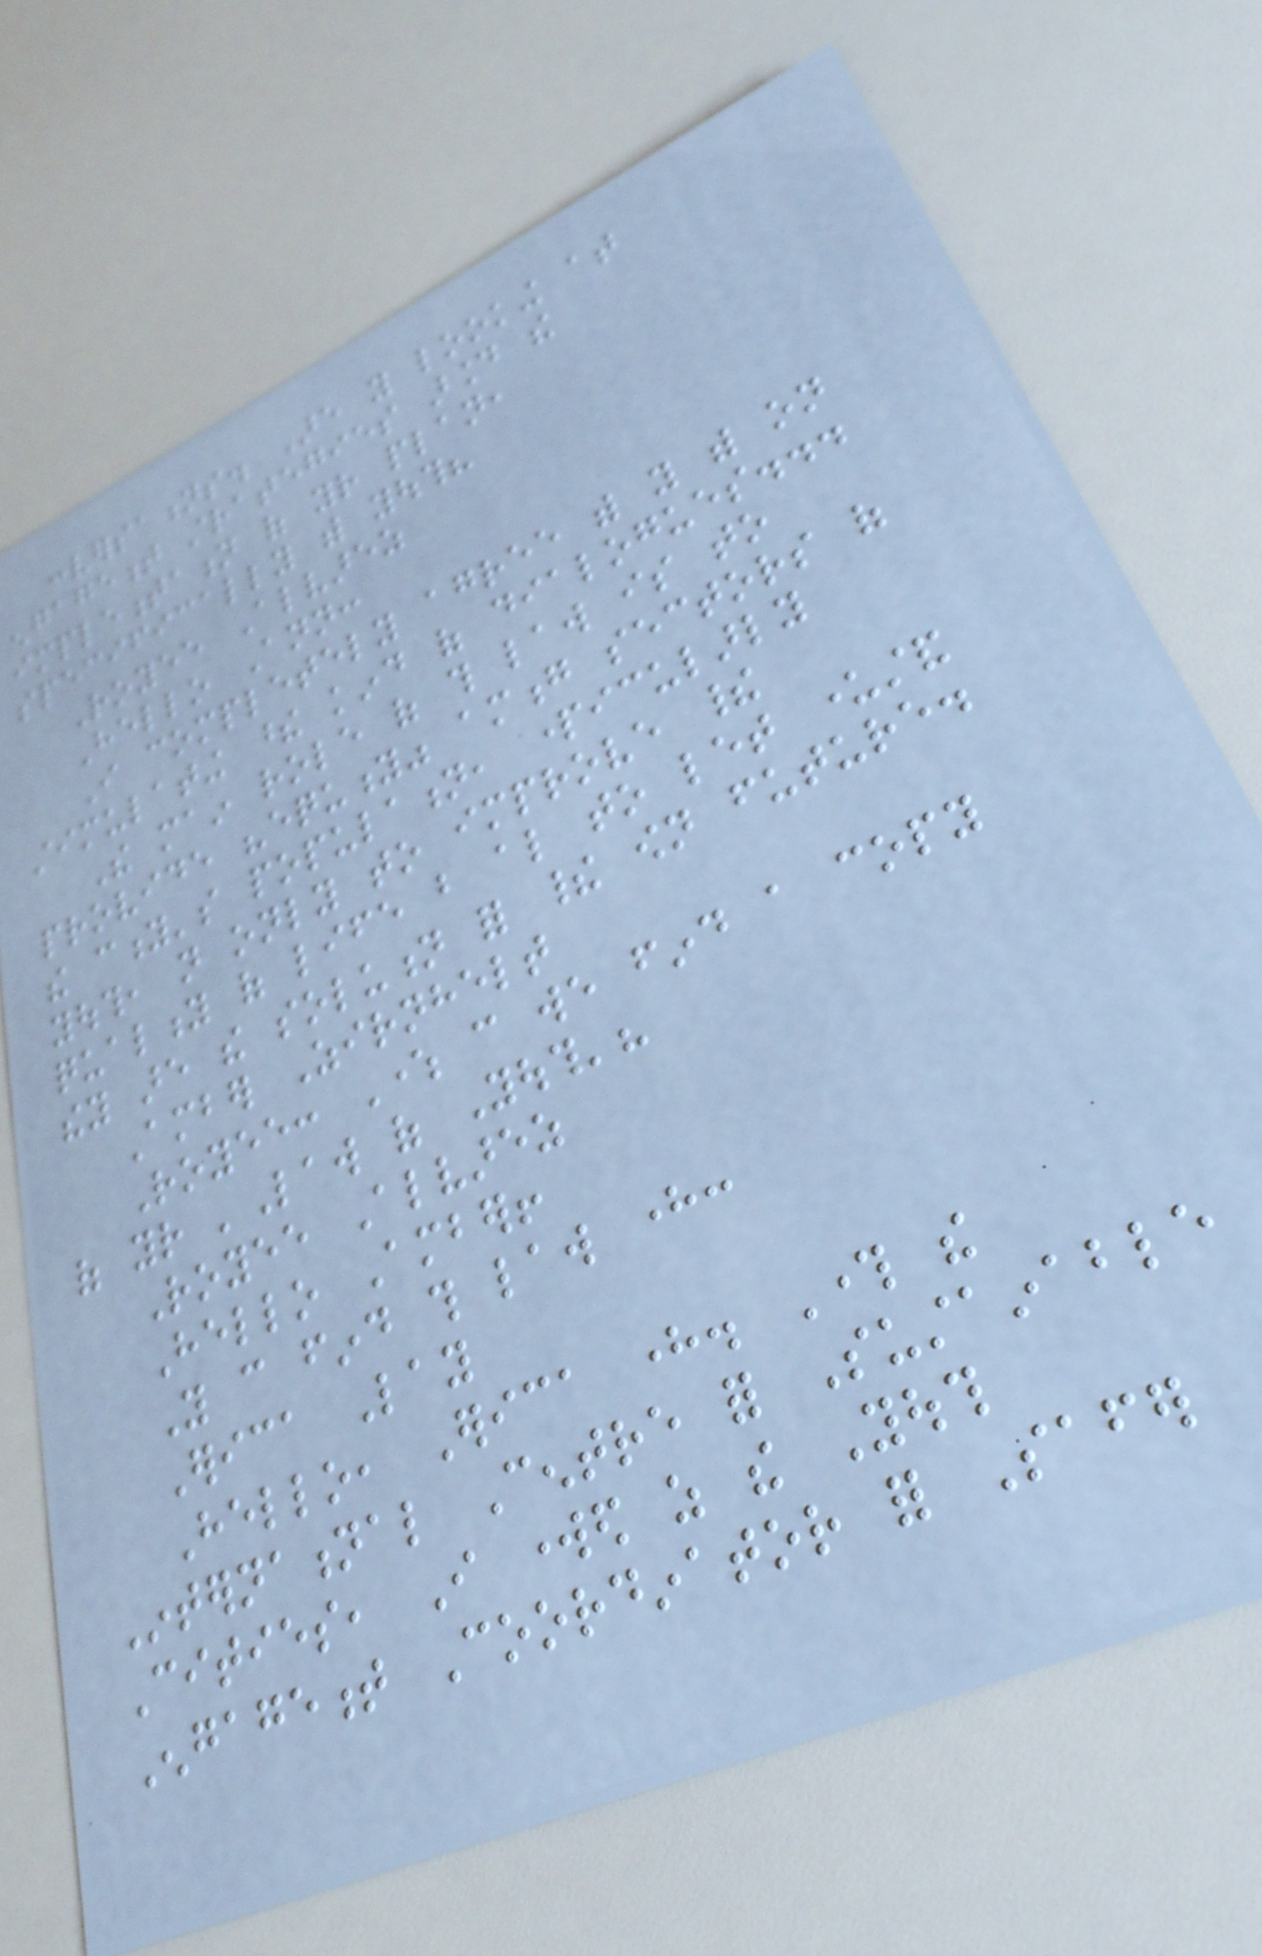conversations. Are you looking at
engagement strategies around the
implementation of your plan,
specifically with youth?
Royee Alvarez
Hello Ann:
I completely agree with you with on
stimulating these kind of dialogues...
The main role of this law is to
provide "equity" among sectors of
the city's population, particularly
youth, not only to improve their
quality of life but also to let understand
they are the solution for their own future.
Amber Zirnhelt
Royee: Where can we find a copy
of your 'Law of Youth'?
Royee Alvarez
Hello Amber!
You can find this law here:
Erica Lay
Hello, Erica here. Through the
International Centre for Sustainable
Cities, I worked as the Youth
Engagement Coordinator for Safer
